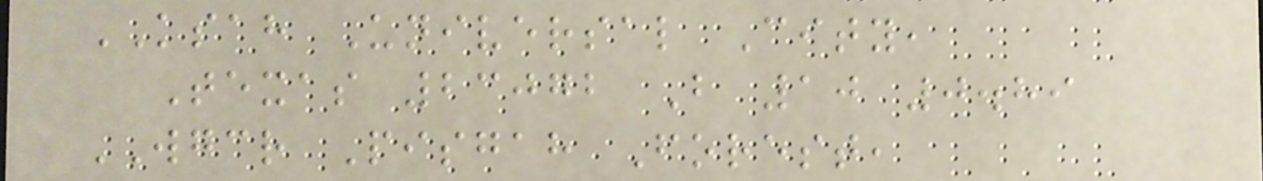KSAH Universal City,
Texas 23072 B 10 0.89
WGCR Pisgah Forest,
